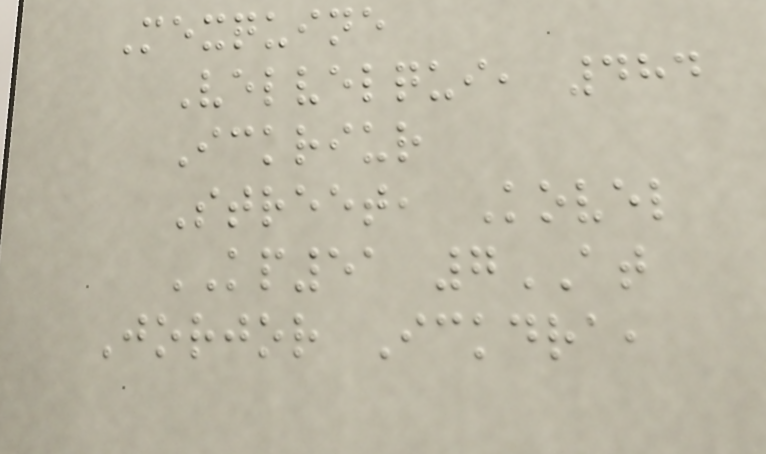Mexquine
Velvelqui, 484
Ickriur
Street, Kovel
KP51 7AT
Jorjor Ickdra,
